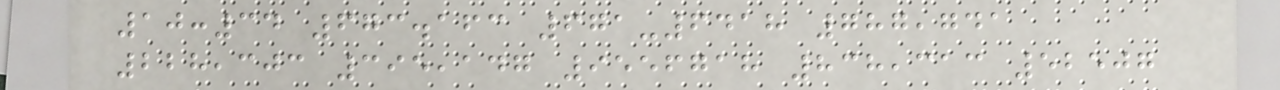10:34 673.163 671-6418 787,741
228,303 395,147 9556718 838,313 52507
